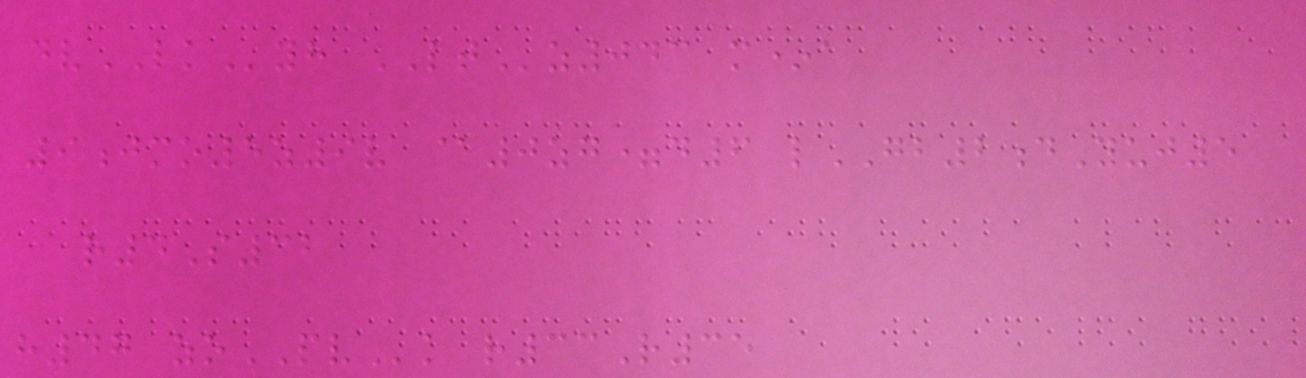dvLKyh LTz043 m*a
9jmo5z9v @0zg=d6 lGB2dYuj5
r4S32
h47 zoPVk r33R35
